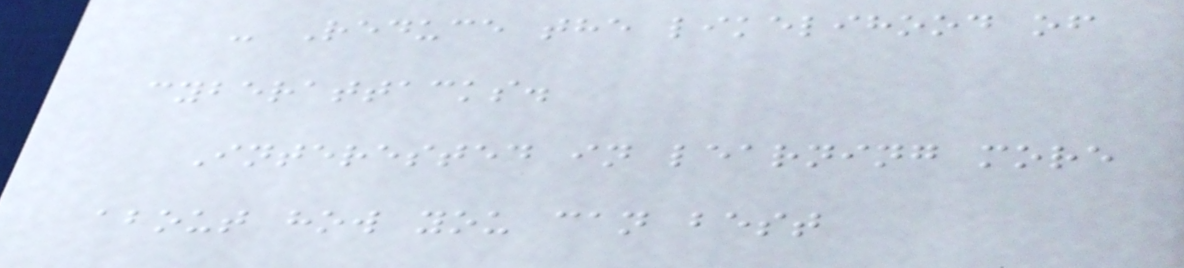- Reduce the likelihood of
cyberattacks.
Interested in learning more
about how you can best
